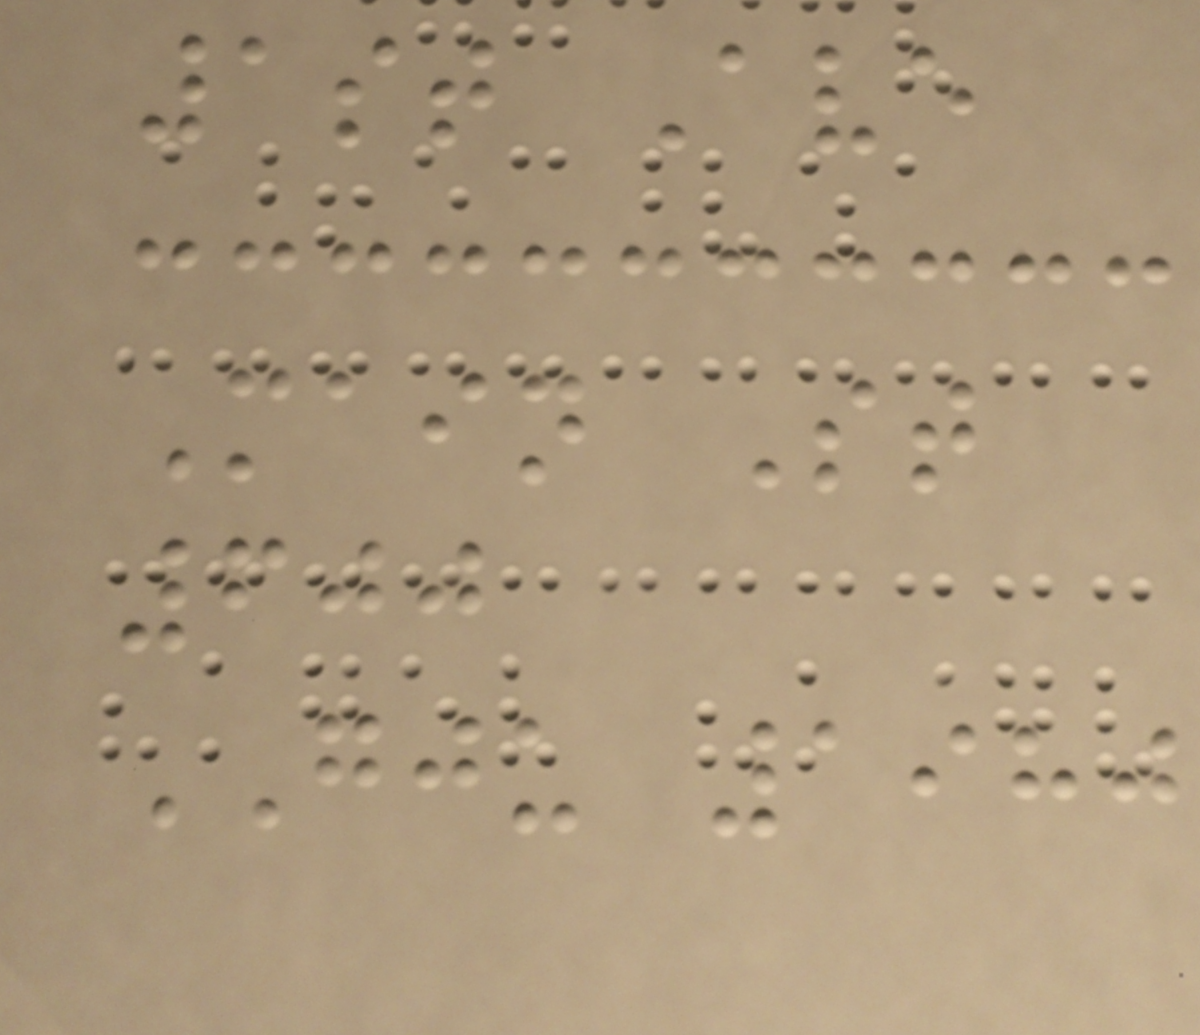1st Ave
Main St
600
GJU 1980
